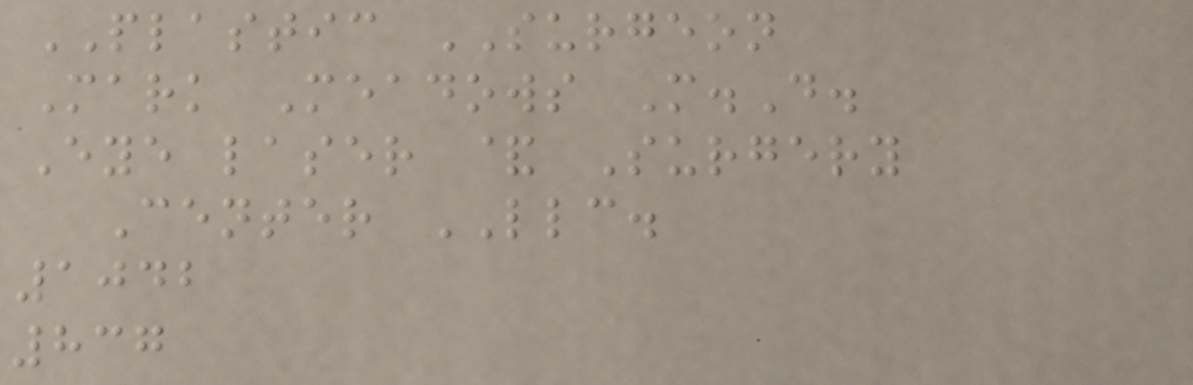PLASTIC SURGEON
Mark Meadows M.D.
Eye laser & Surgery
Center LLC.
1042
837
